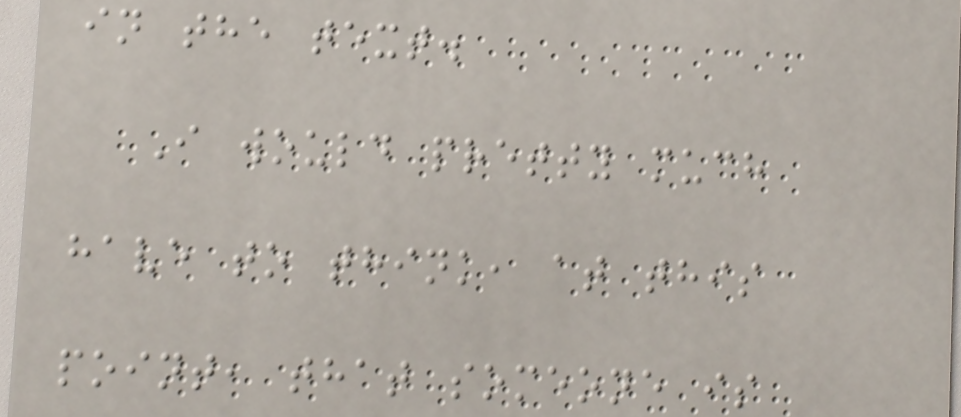in the text.
I would pretty much
have to think, at this
point, that someone is
